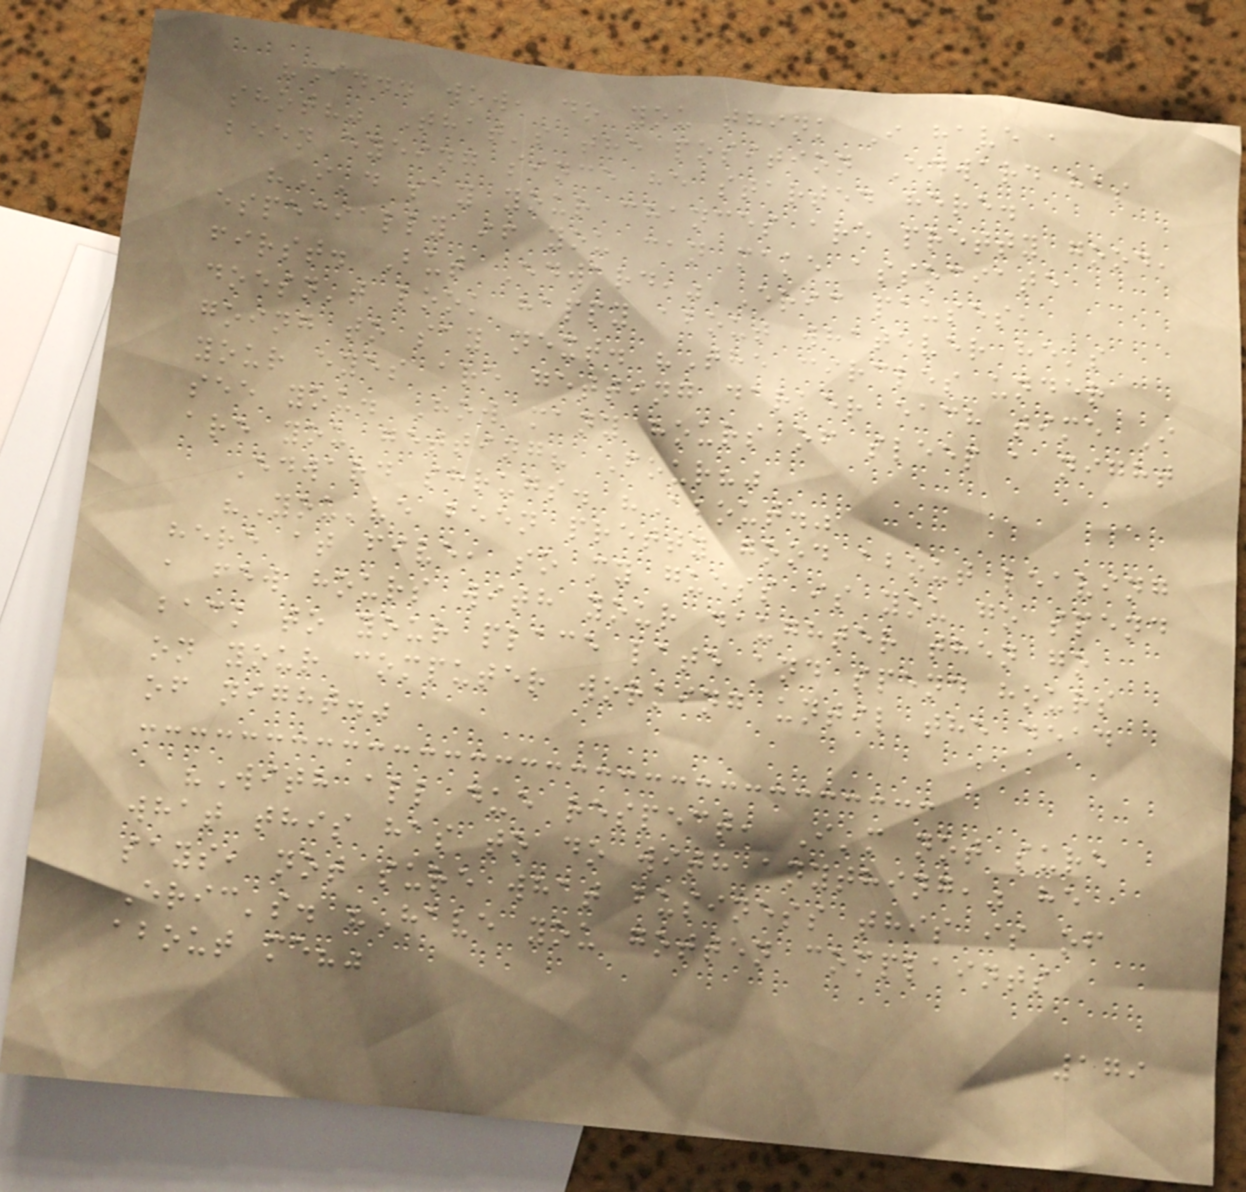"I... wow, do you think I have a
shot?" That's the position Edward has
been eyeing since he started here.
"I'd say your chances are pretty good,
especially if you can make associate
first. But Edward," Eric pauses,
doesn't look happy about whatever he's
going to say next. "The circles under
your eyes are getting darker each time I
see you. How many hours of sleep a night
are you getting? Four?"
Edward shrugs. "About."
"You've been pretty good about leaving
here at five, so my guess is you go spend
a few hours with your daughter then go
back to your place late and spend hours
on your computer working until the dead
of night."
"With all due respect, I'm not sure
what this has to do with anything," he
says, not sure what business this is of
Eric's. "Have you gotten complaints
about me?"
179
